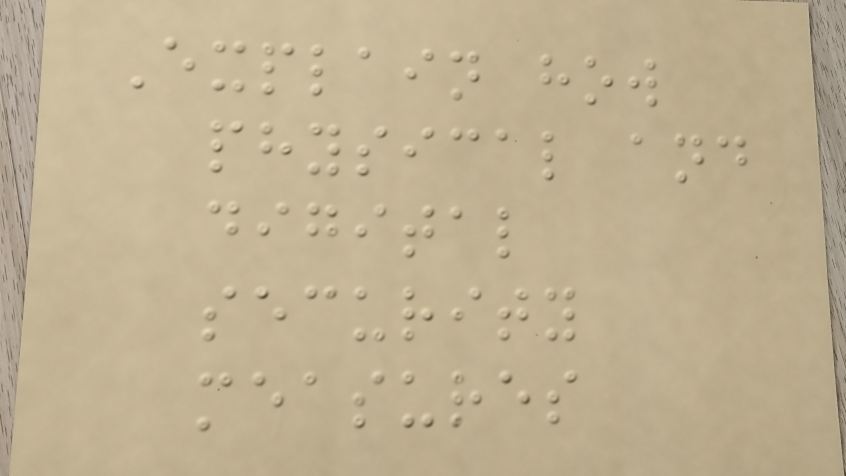Explain how
physical and
digital
security
measures
